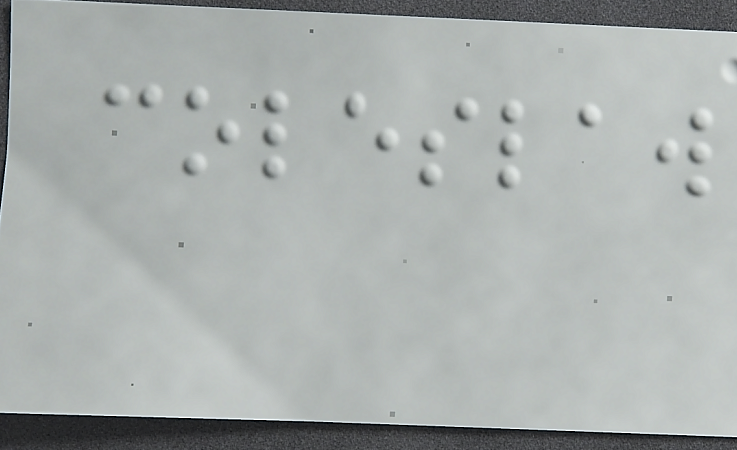coleslaw
